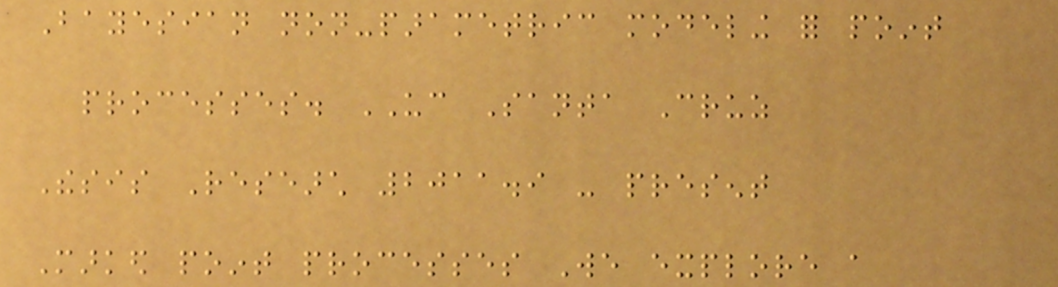Bayesian non-parametric modeling for point
processes. UC Santa Cruz
Thesis Research 2011.9 - present
Marked point processes We explore a
